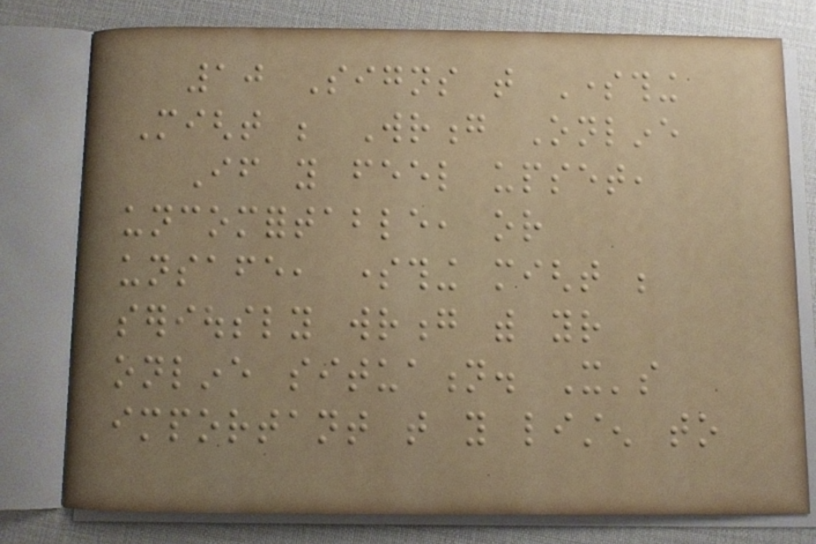10 Signs that Something
Might be Wrong Online
If you feel upset,
uncomfortable, or
unsafe, something might be
seriously wrong with your
online situation. It's
important that you listen to
